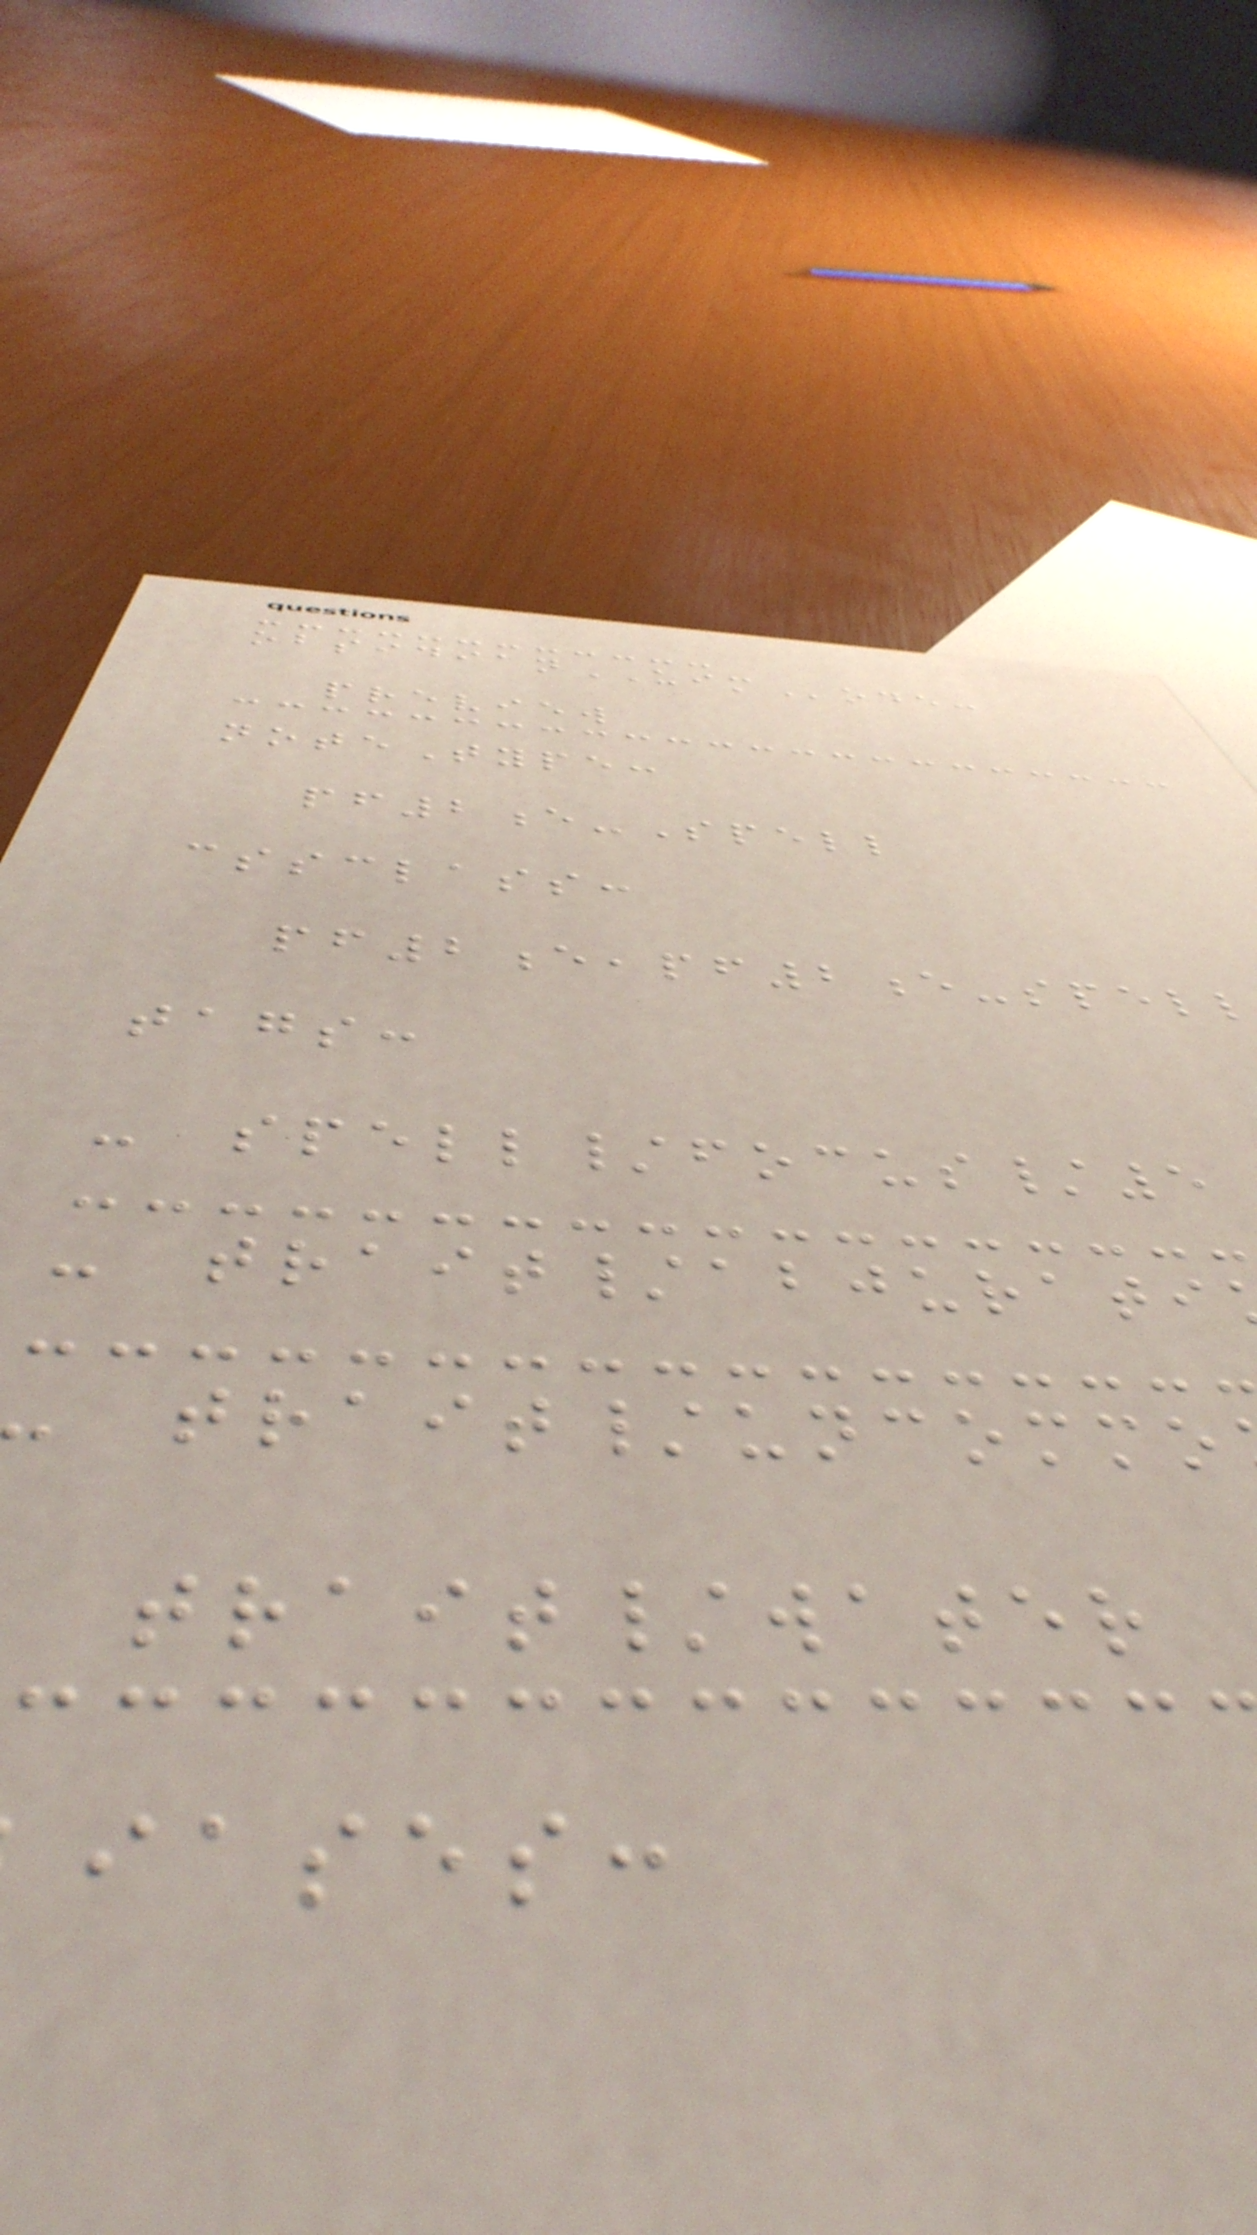obsidianUIMode:
preview
noteType:
pf2e-Spell
cssclass:
pf2e,pf2e-spell
tags:
- spell/focus/5
- trait/abjurati
trait/uncommo
trait/water
iases:
